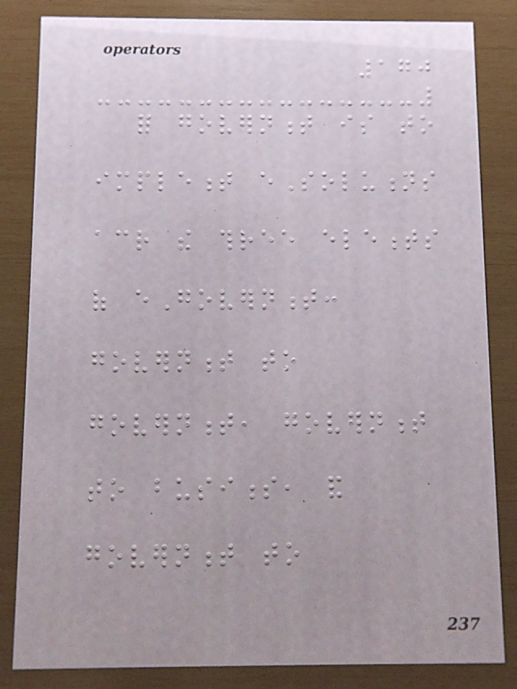170
for government is to
implement eSolutions
across the three elements
of eGovernment:
government to
government, government
to business, and
government to
